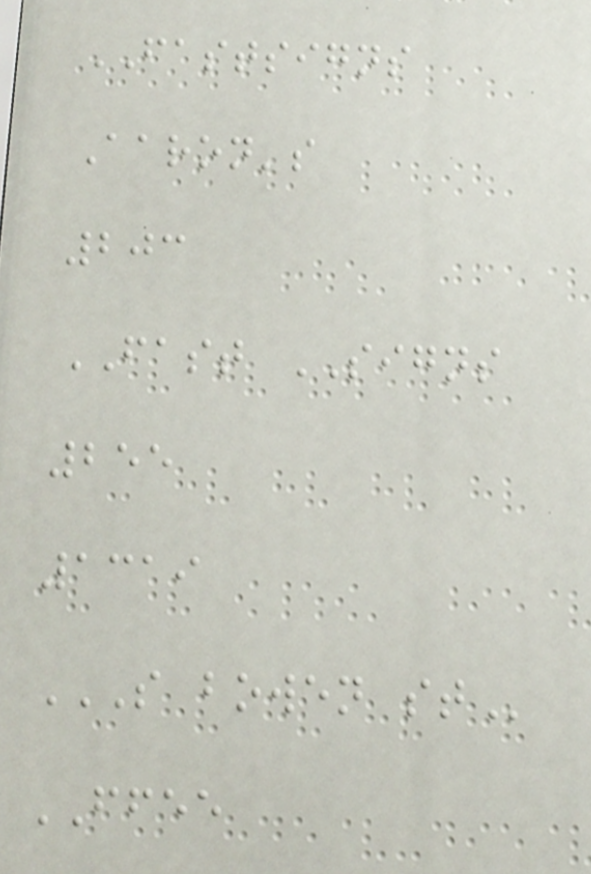FASTSIGNS
Aaron's
203
FAST SIGNS
255
1319
S BOWEN ST
FFEE
